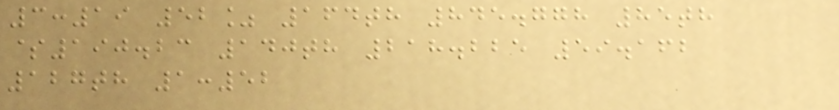3:19 52% 164th 845.778 85th
$190.23 140th 218.225 59.162
127th 1:52
